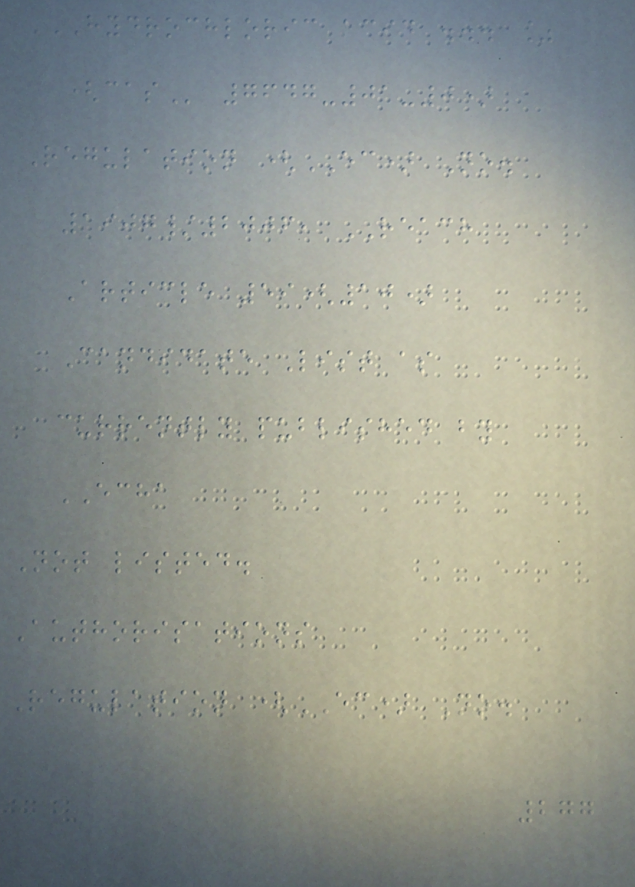HYDROCHLORIC ACID ... %
(CAS 7647-01-0)
Regulation (EC) No.
1907/2006, REACH
Article 59(10)
Candidate List as
currently published by
ECHA
Not listed.
Authorisations
Regulation (EC) No.
277
